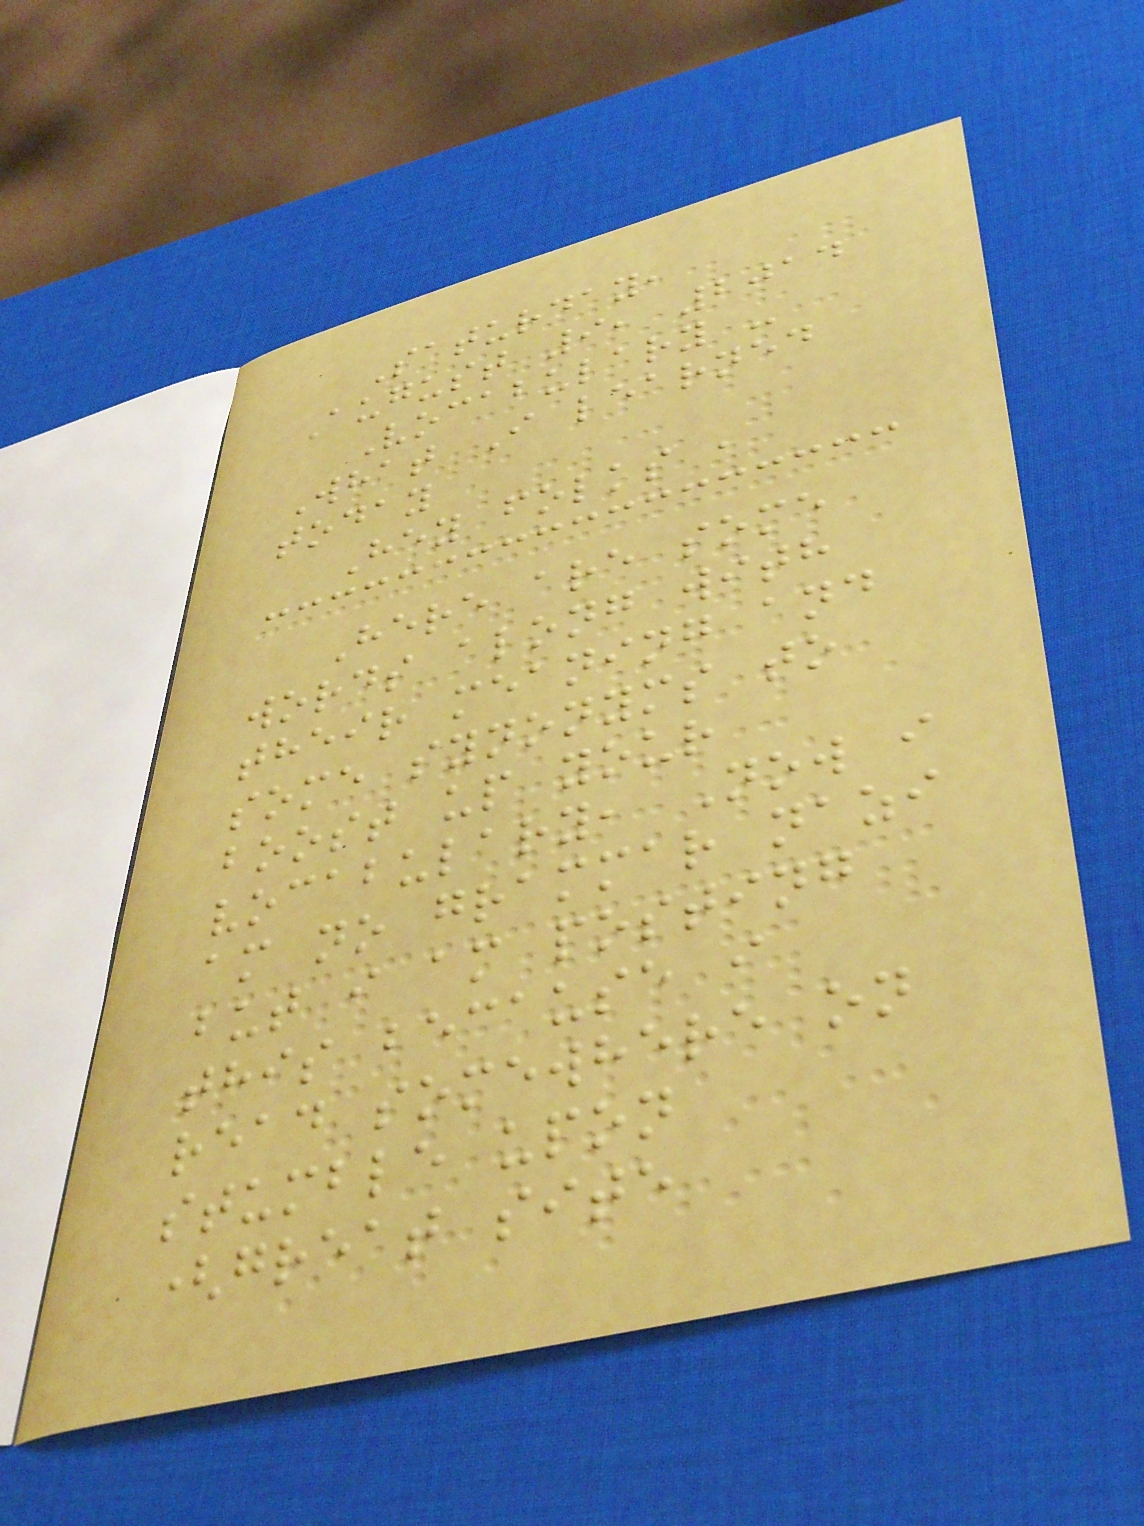Saturday,
August 9, 2014
Vocabulary -
What I learned
today
Hey folks ,
Here are some
words along with
their meaning and
some synonyms to
boost up your
vocabulary, Now i
am no grammar nazi
but i am posting
this because i
read somewhere on
stumble upon
(great site
